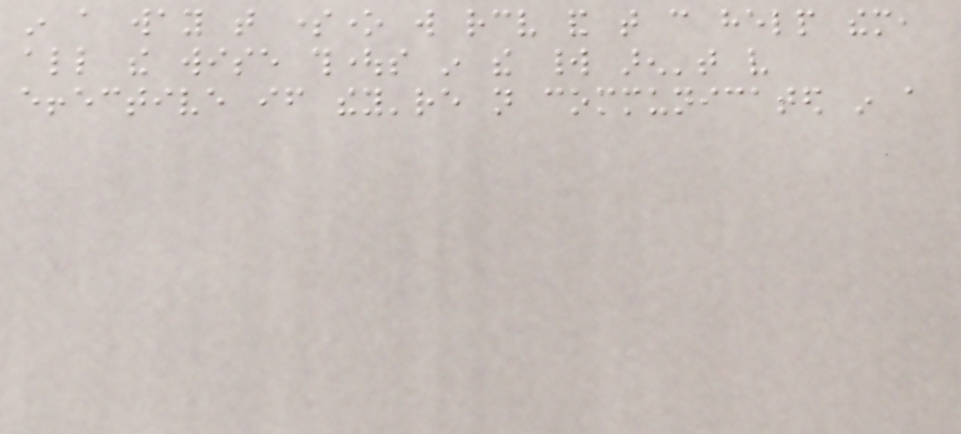in a way that someone will receive and that can help them,
all the wise thoughts in the world aren't very
effective if they're not communicated in a
